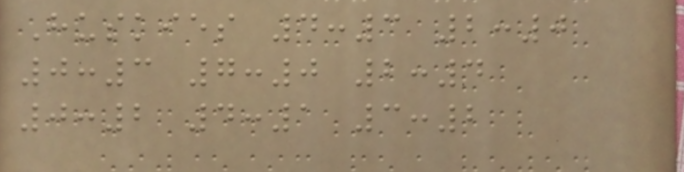Huskies 4:3 2:0
0:3 7:0 2:4
0:2 4:1 3:2
